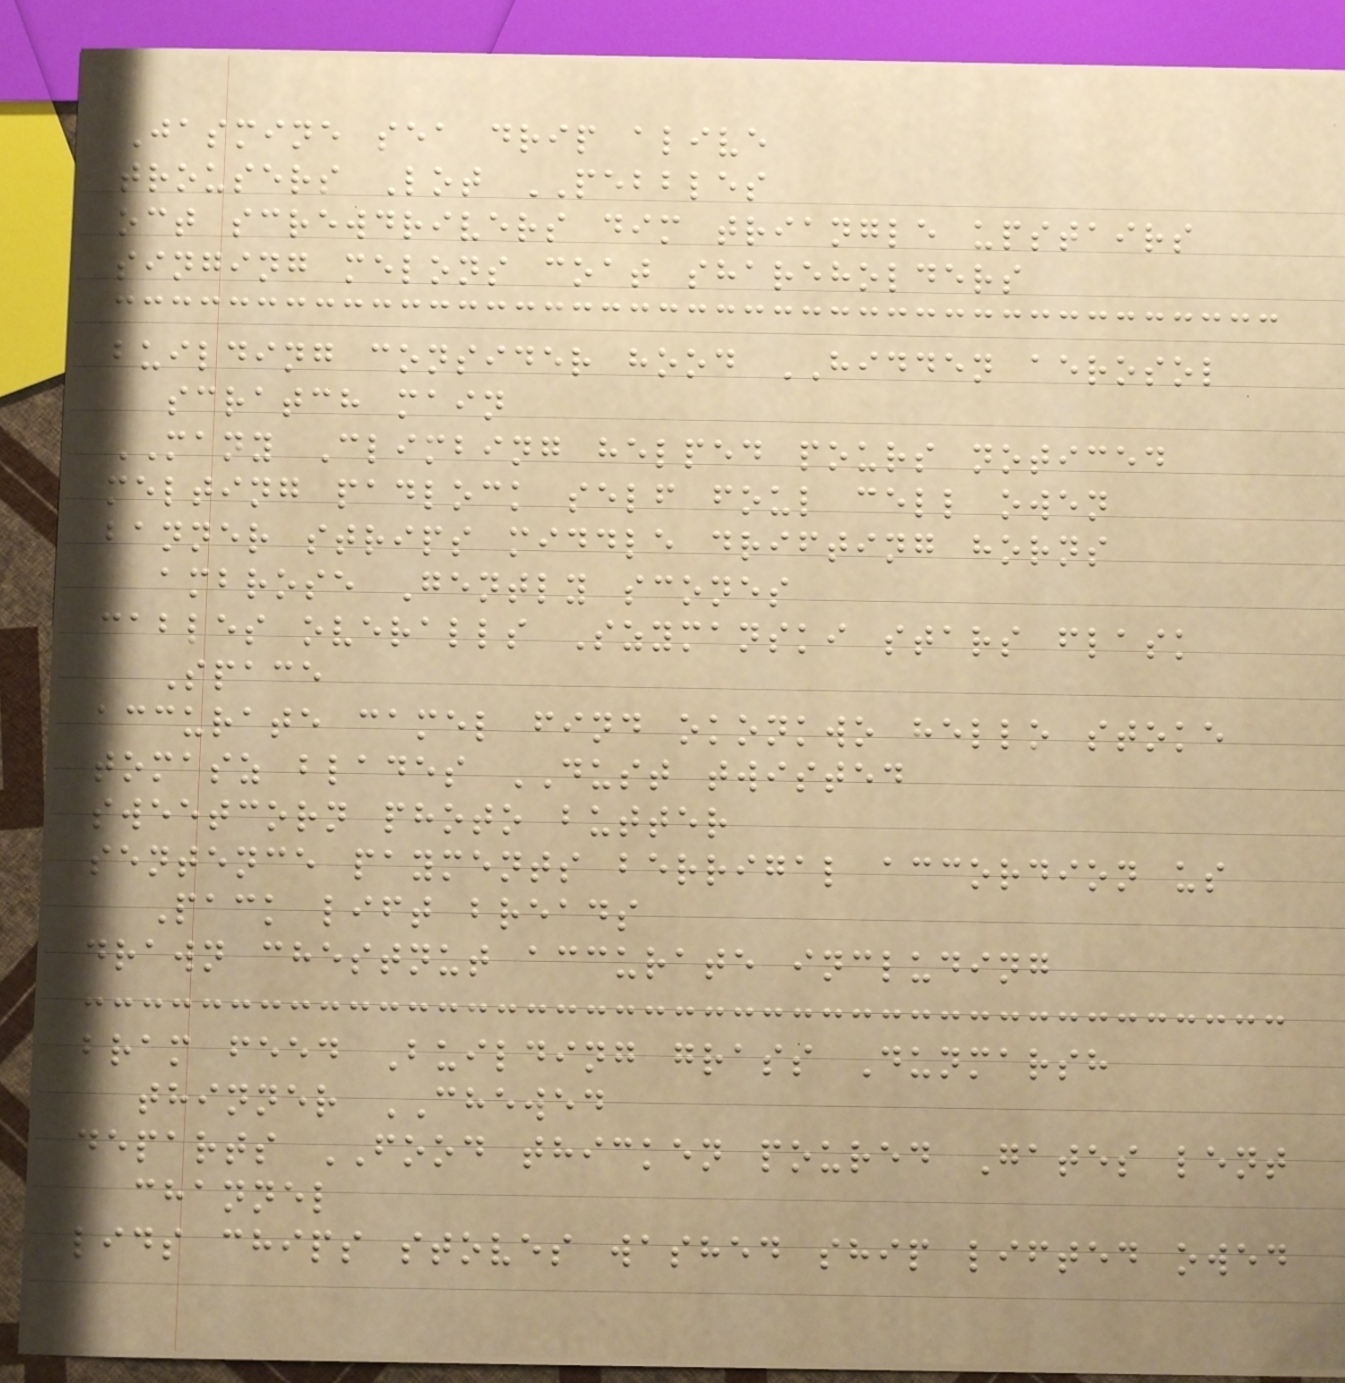Jasmine sea drip alive
trousers Lot PEBBLES
oct screwdrivers dim triangle upstairs
singing melons coat shareholders
building consider hood HIDDEN aerosol
scratch main
MANY Climbing helped pours noticed
melting padlock self foul cell owen
banner strips middle drifting horns
ambrose Gently scones
cables overalls Szymanski stars flask
Space
accurate camel find okonkwo hello stoke
tomasz blades DUST twisted
sweetcorn photo butter
sentence payments berrigal accordion us
Pack lift breads
drawn chestnut accurate including
bram feed Building grass Dunmarsh
thinner CHEWED
departs FOOD thicken poured Gates lent
channel
lids chips stoves washed ship lifted owed
